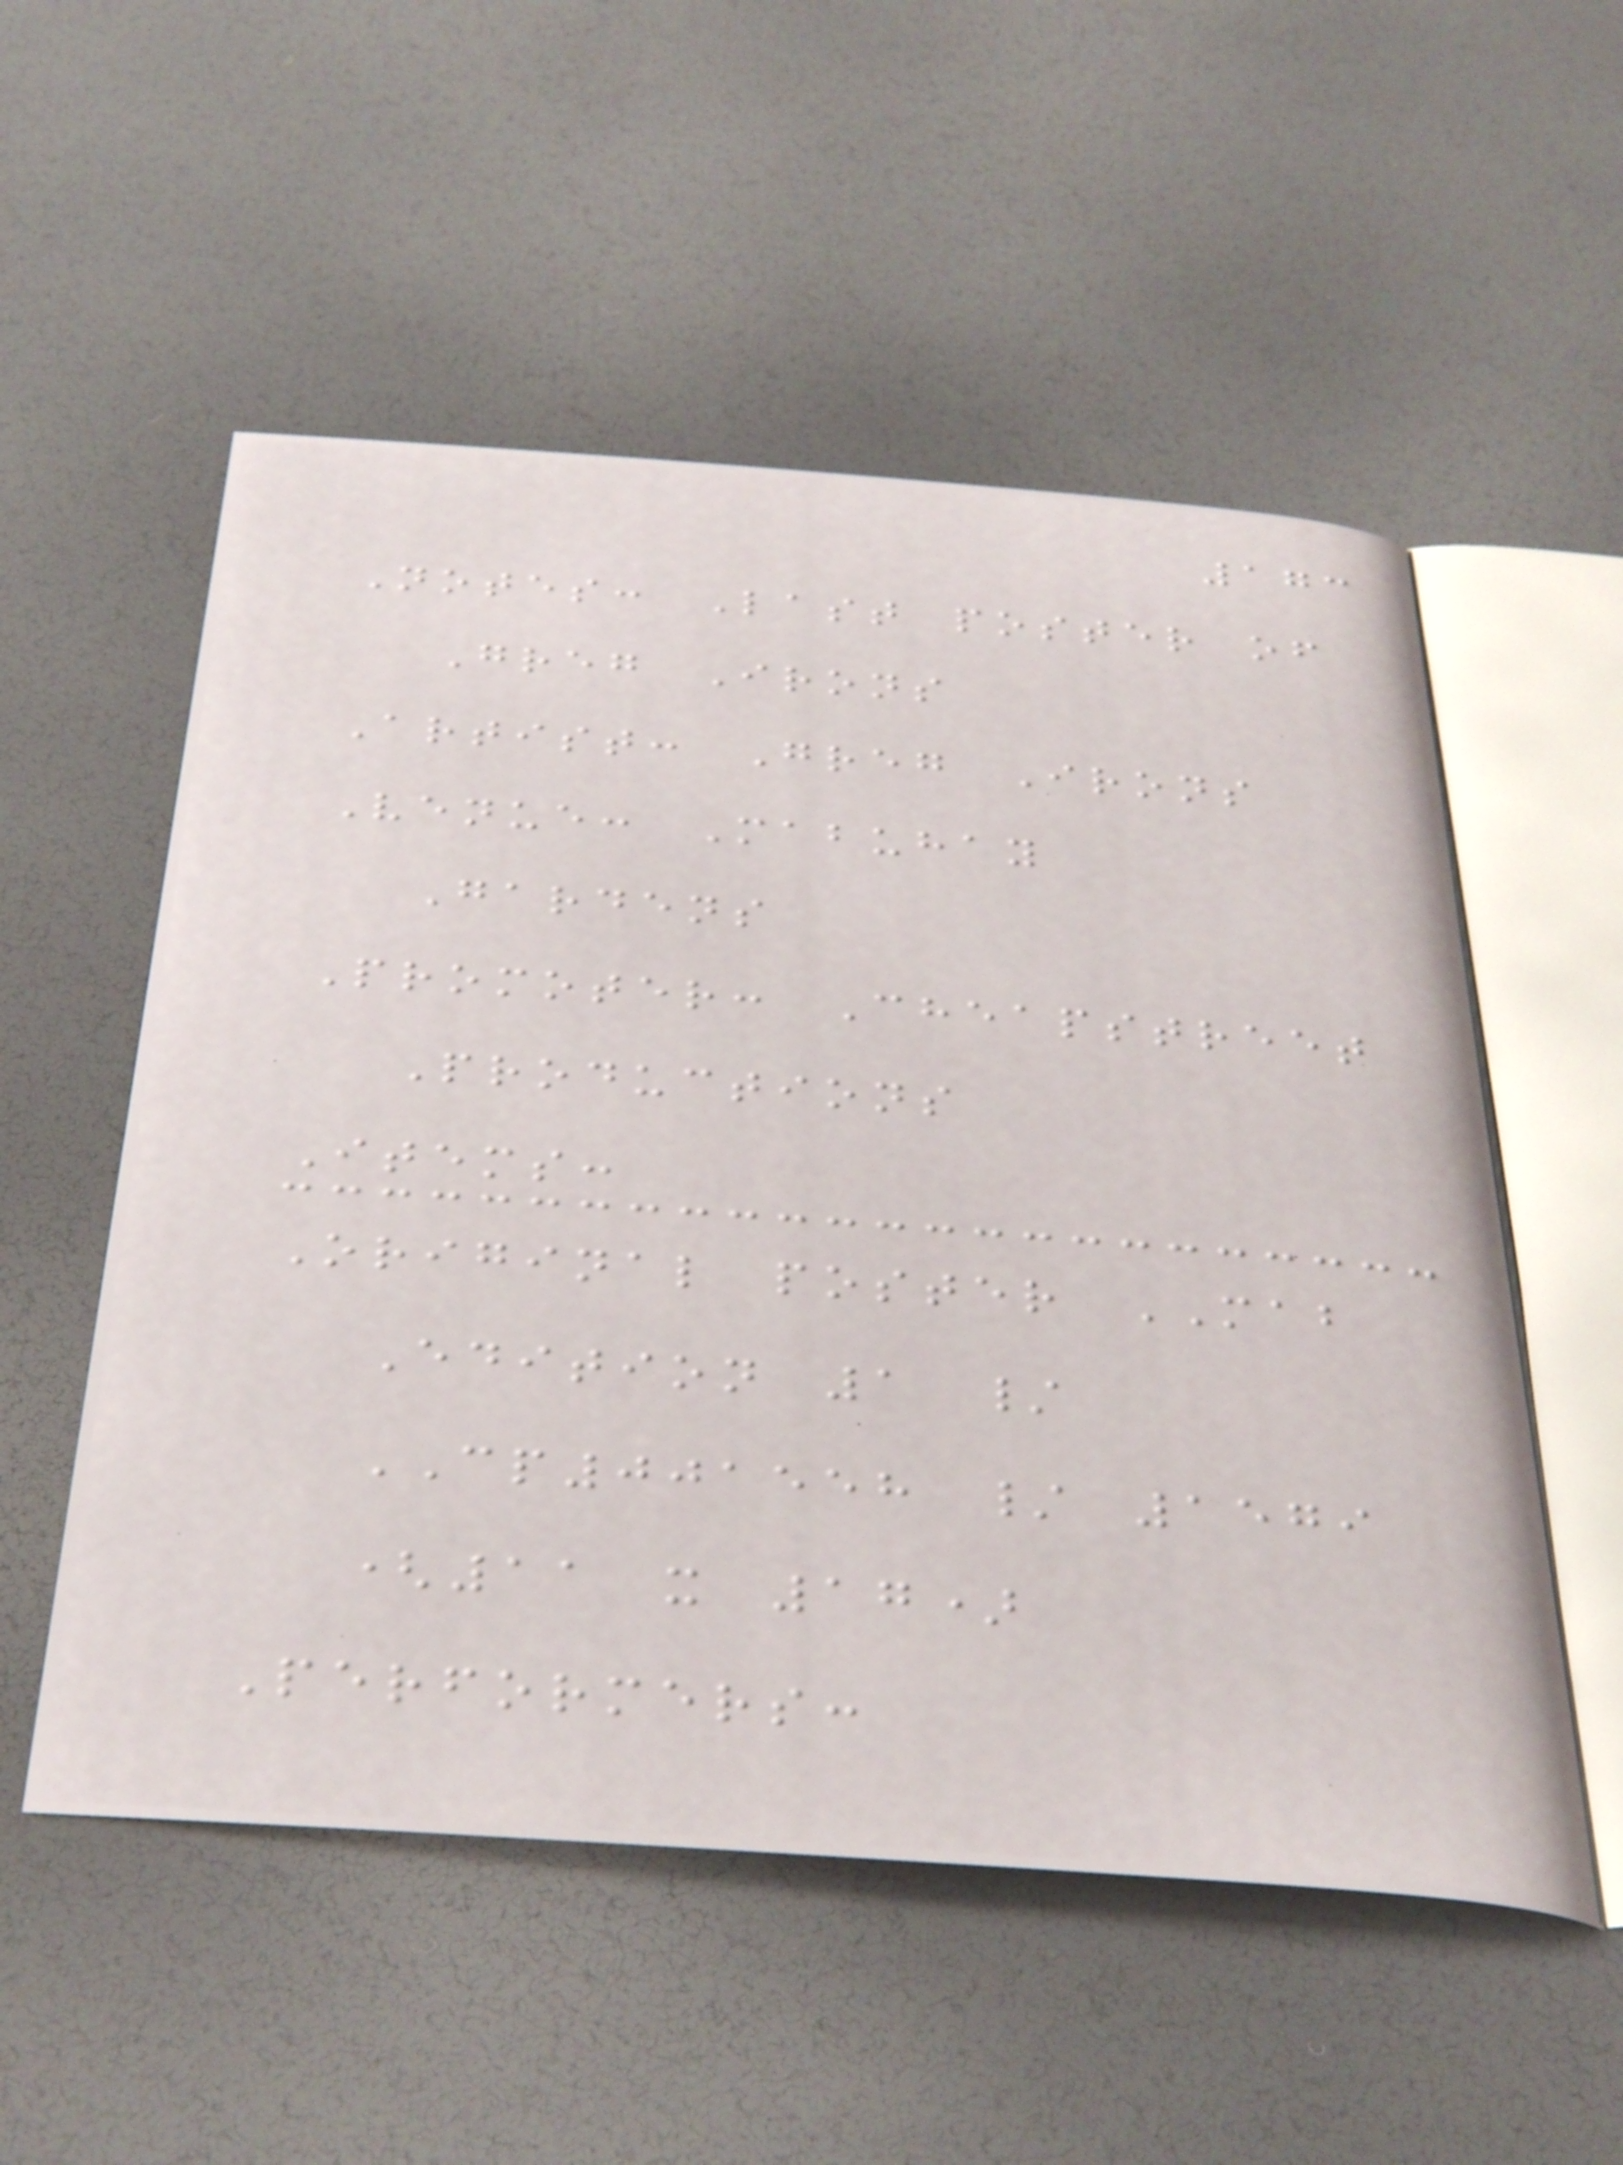173
Notes: Last poster of
Greg Irons
Artist: Greg Irons
Venue: Mabuhay
Gardens
Promoter: Cheapstreet
Productions
Items:
Original poster MAB
Edition 1 /
CP001558 / 1579
(11 x 17)
Performers:
